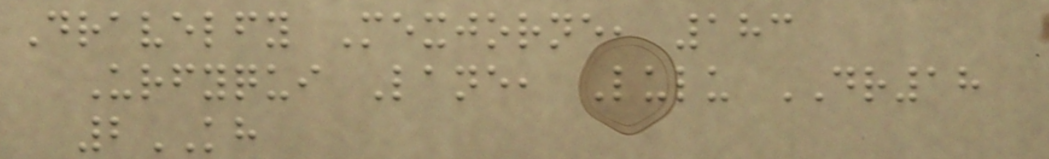Dravelfy Mexjorne, 183
Urfyqui Lane, Lulu DR18
2KH
